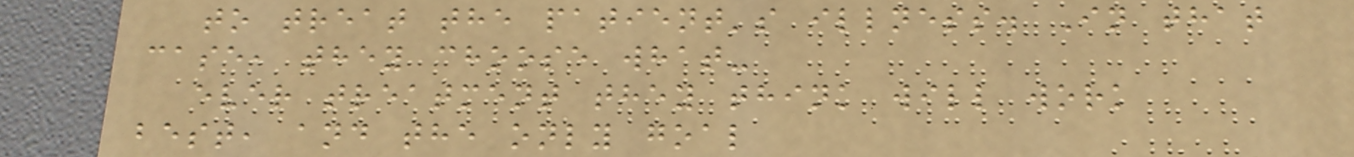to treat the patient's illness. In that
case, they choose what-
ever treatment they think will work
best, and the only goal
